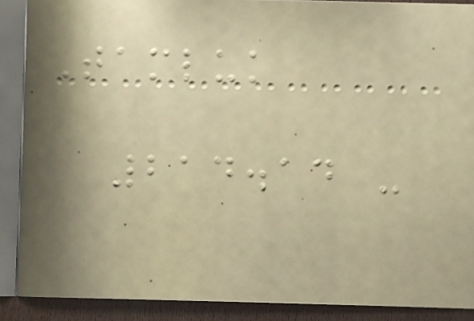Tamluk
214.14 -
